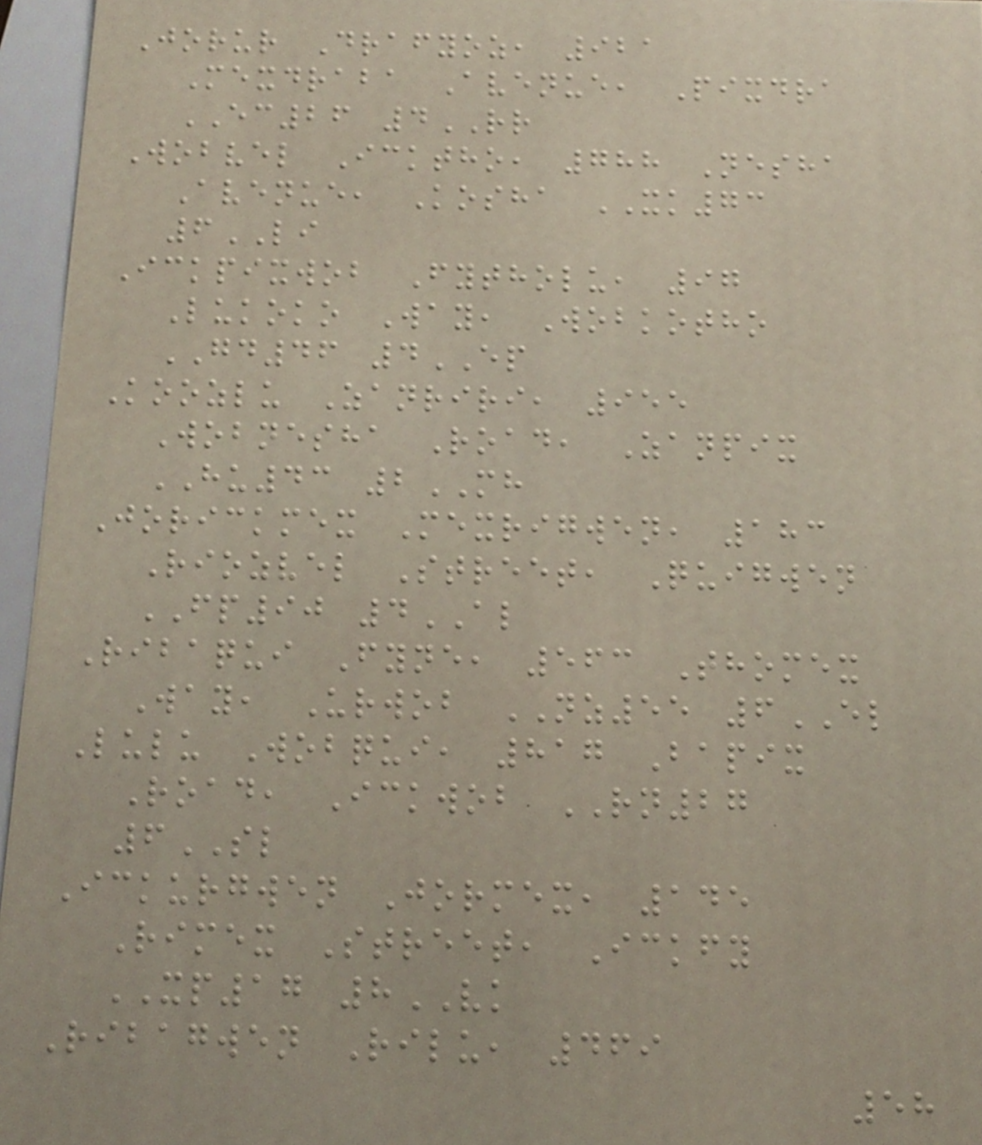Jorur Drafyoz, 921
Mexdraba Avenue, Pixdra
EC26 4RR
Wobvel Icktho, 788 Nesha
Avenue, Kosha XK73
6LI
Ickpixwob Fytholu, 97
Lukoko Way, Wobkotho
GD46 4EP
Koozlu Zanriri, 955
Wobnesha Road, Zanpix
HU43 2MH
Jorickmex Mexrigwen, 183
Riozvel Street, Quigwen
FP90 4AL
Ribaqui Fyne, 563 Thomex
Way, Urwob NZ55 6EL
Lulu Wobqui, 817 Bapix
Road, Ickwob RN27
6SL
Ickurgwen Jormex, 145
Rimex Street, Ickfy
XP17 8VK
Ribagwen Rilu, 469
58
